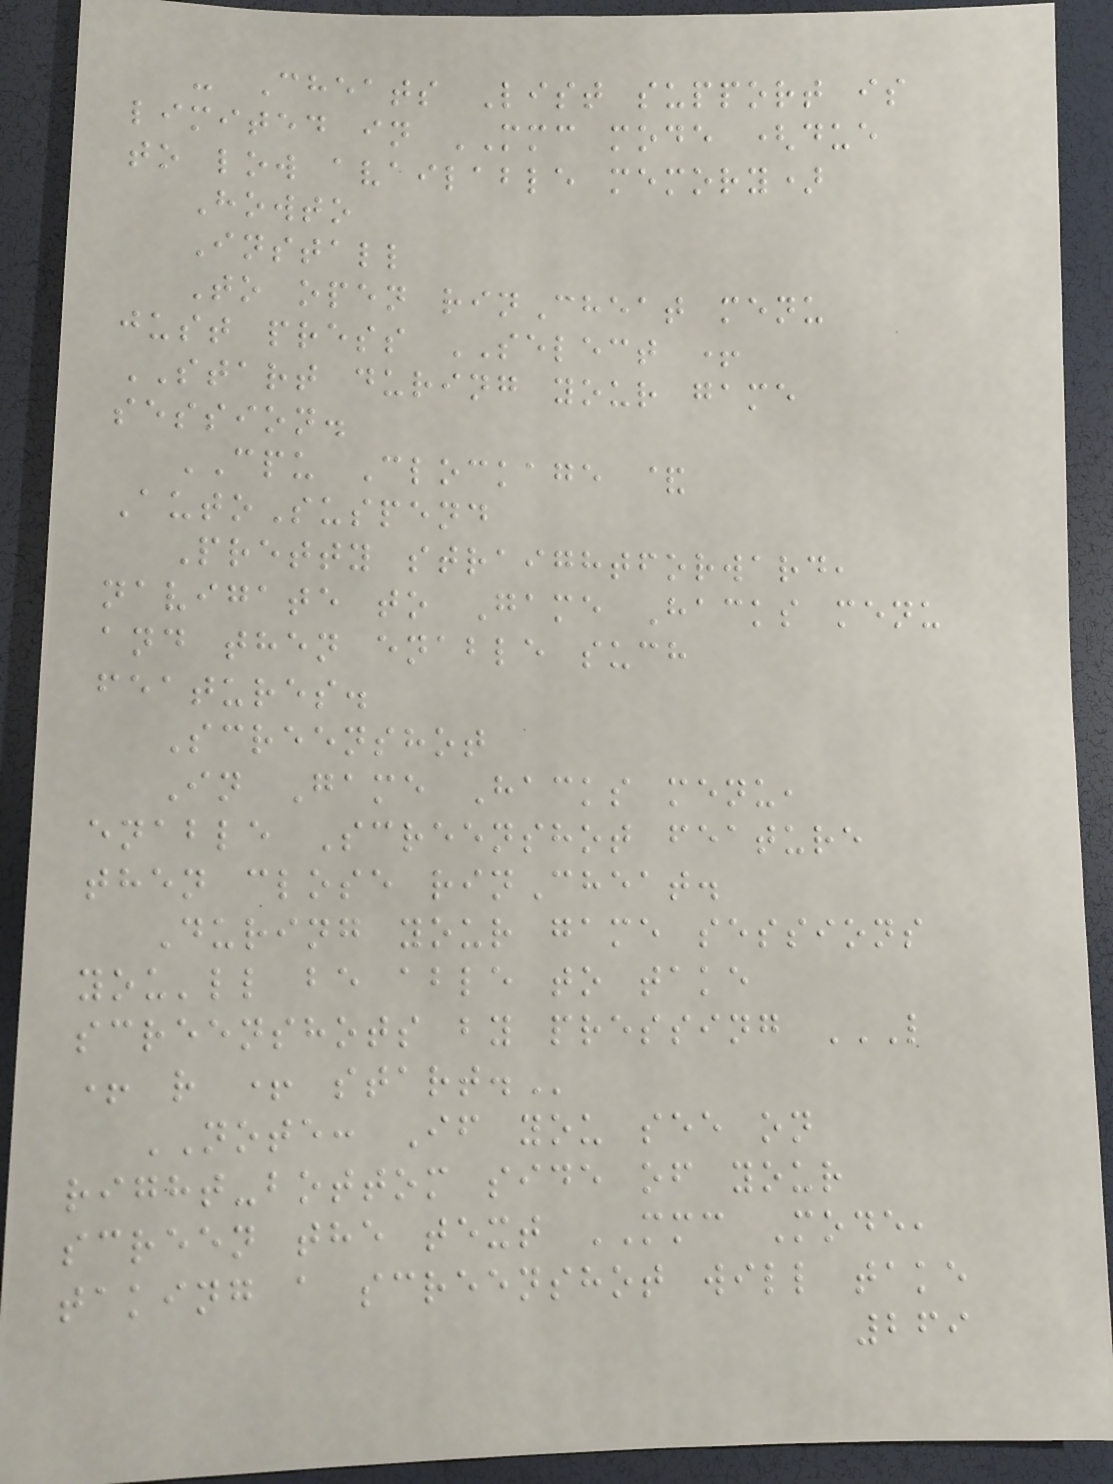- Cheats List support is
limited in MMC mode (due
to low available memory)
Howto
Install
To open rinCheat menu
just press SELECT +
START during your game
session.
CPU Clockage &
AutoSuspend
Pretty straightforward,
navigate to Game Hacks menu
and then enable such
features.
Screenshot
In Game Hacks menu,
enable Screenshot feature
then close rinCheat.
During your game sessions
you'll be able to take
screenshots by pressing L
+ R + START.
NOTE: If you see on
right-bottom side of your
screen the text MMC Mode,
taking a screenshot will take
269
